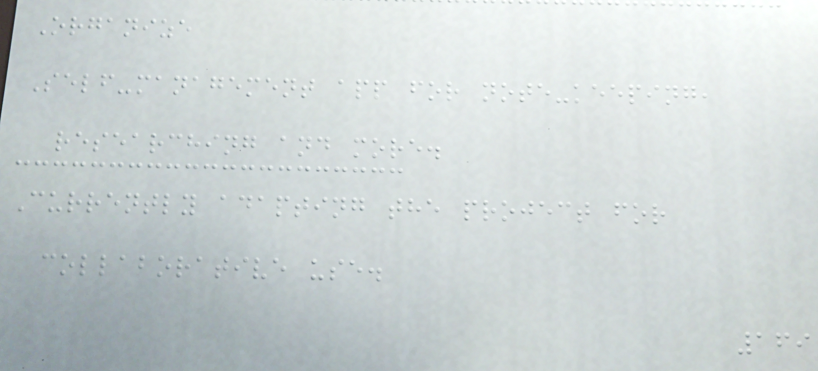Organize
Self-management app for note-keeping,
researching and more.
Currently adapting the project for
collaborative use.
169
